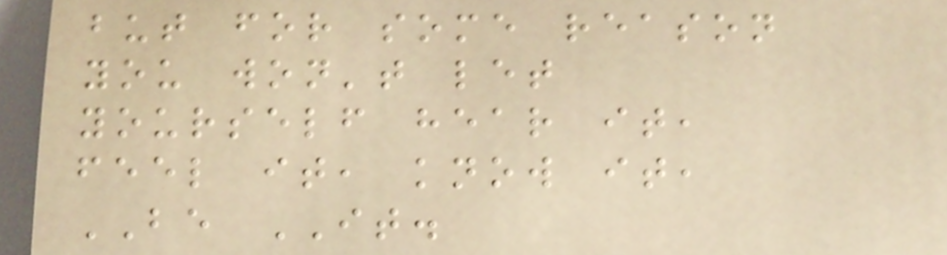but for some reason
you won't let
yourself hear it,
feel it, know it,
BE IT.
